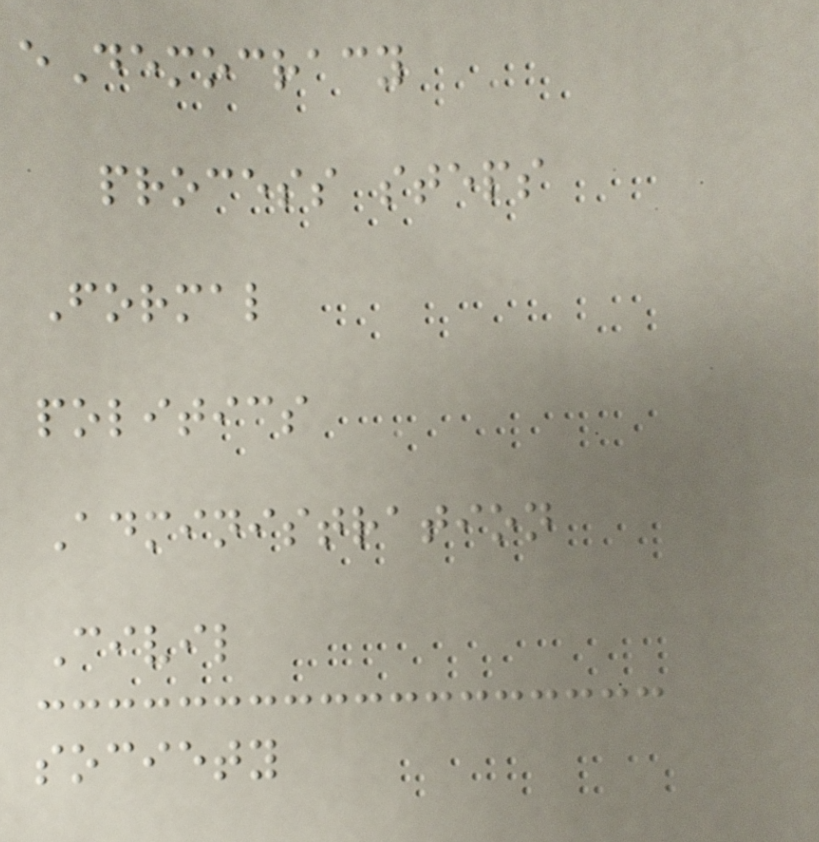eDemocracy
process steps
Formal
politics
Administration
Civil
society
